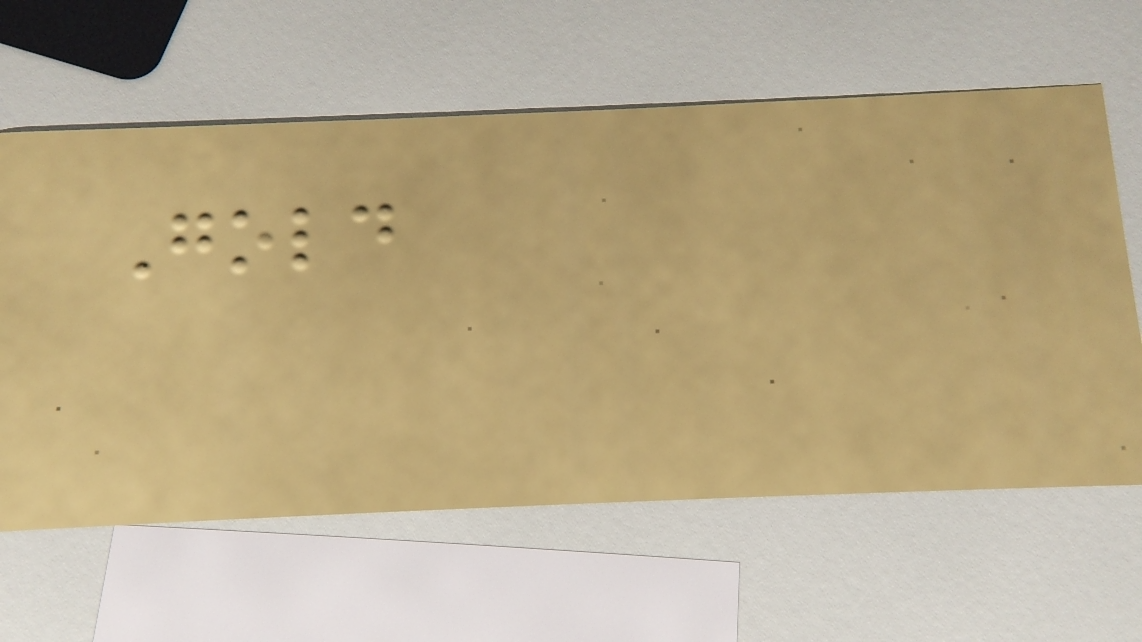Gold
